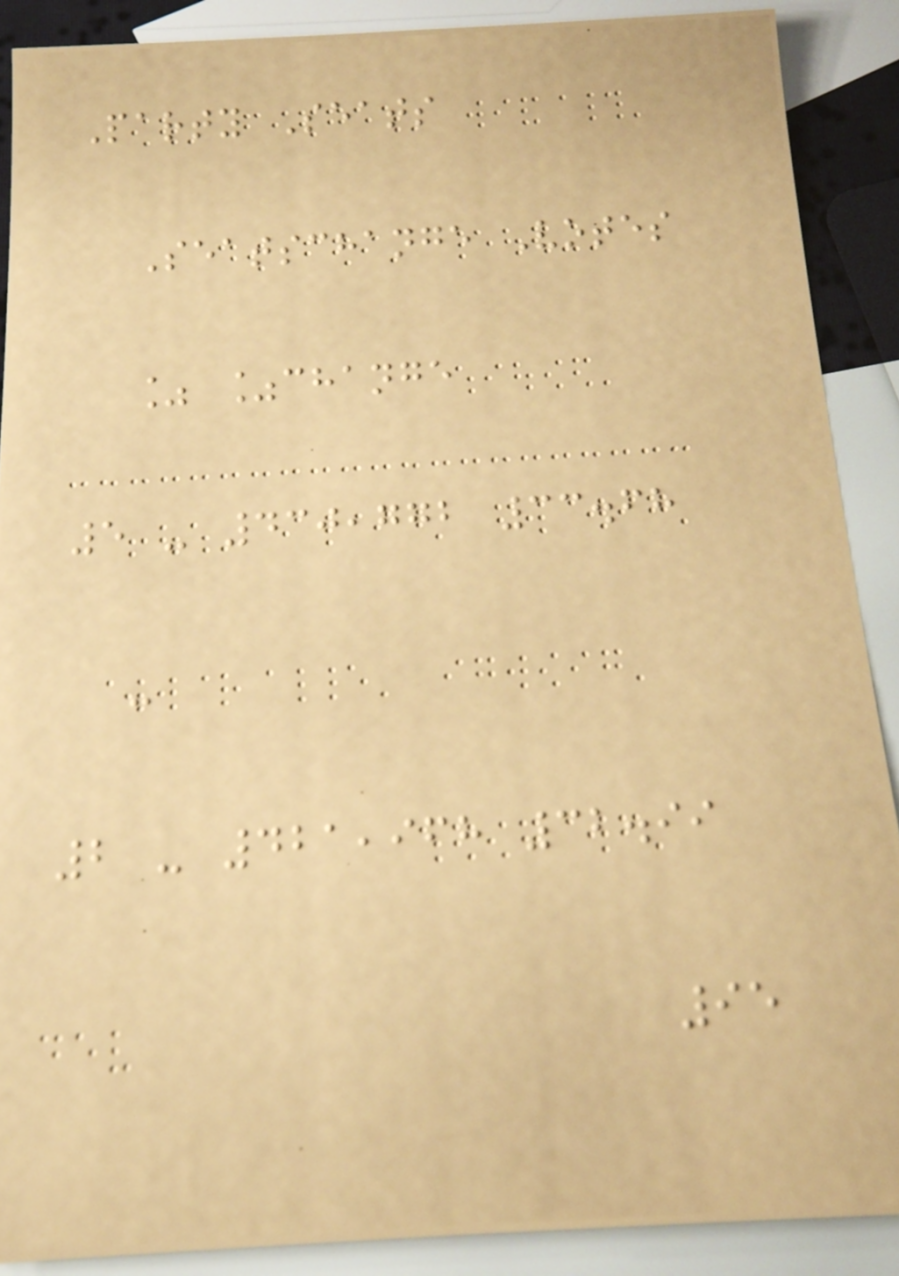Party Seats
Seatschange Votes
% %change
5 - 430,772 33.68
-
2 - 421,968 32.99
95
